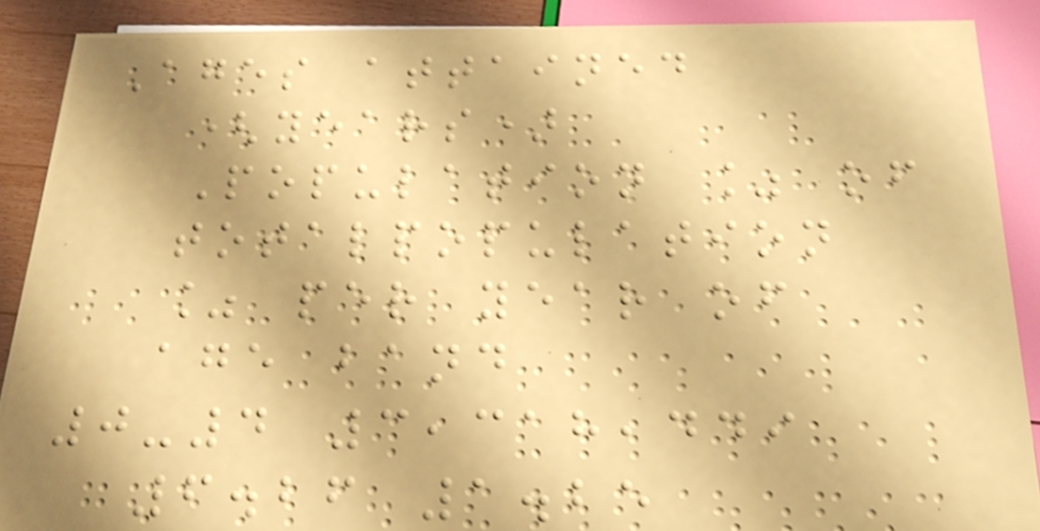Ages attained
(years)
Population % of
totalpopulation
% per year of
age band
0-4 3,318,449
6.26 1.25
